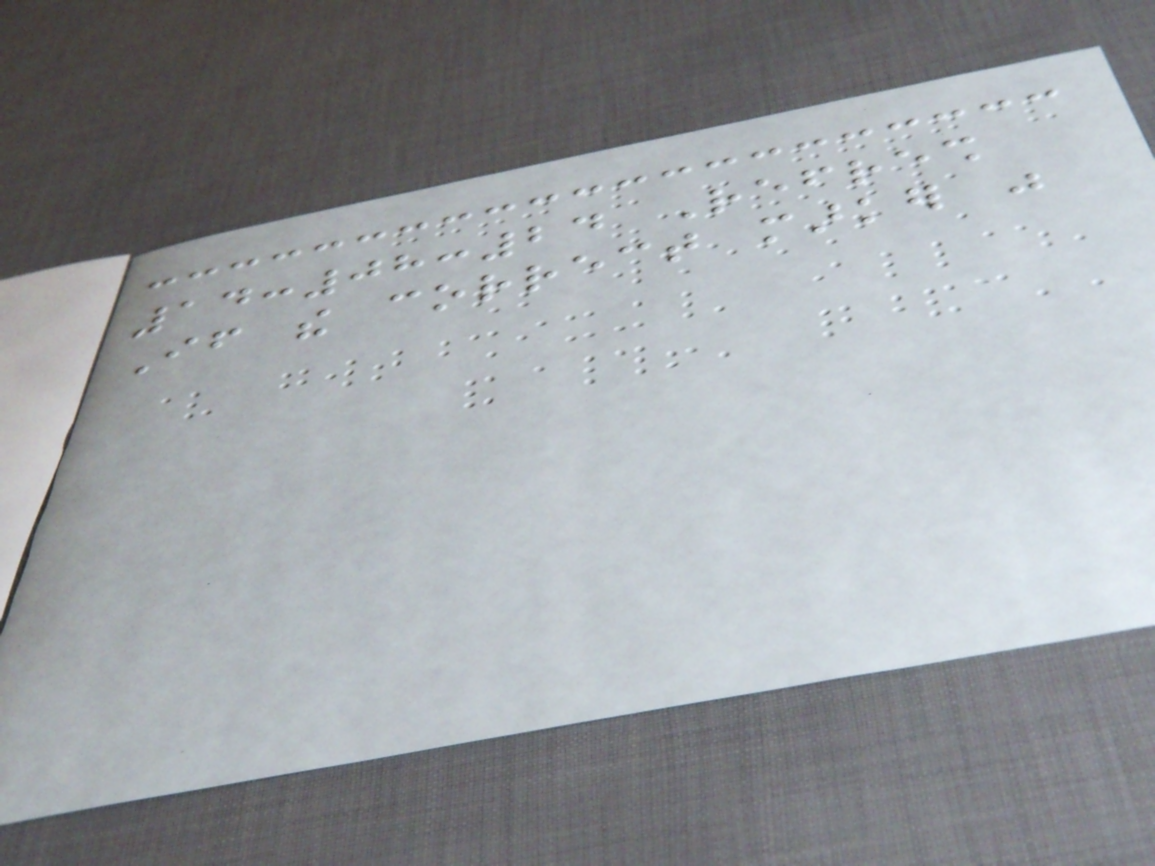14:08:24 Refresh
If the correct marker was
